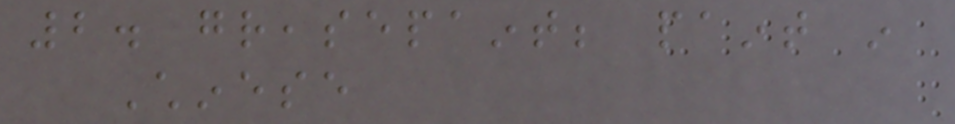2. greasepaint; paint in
Chinese
